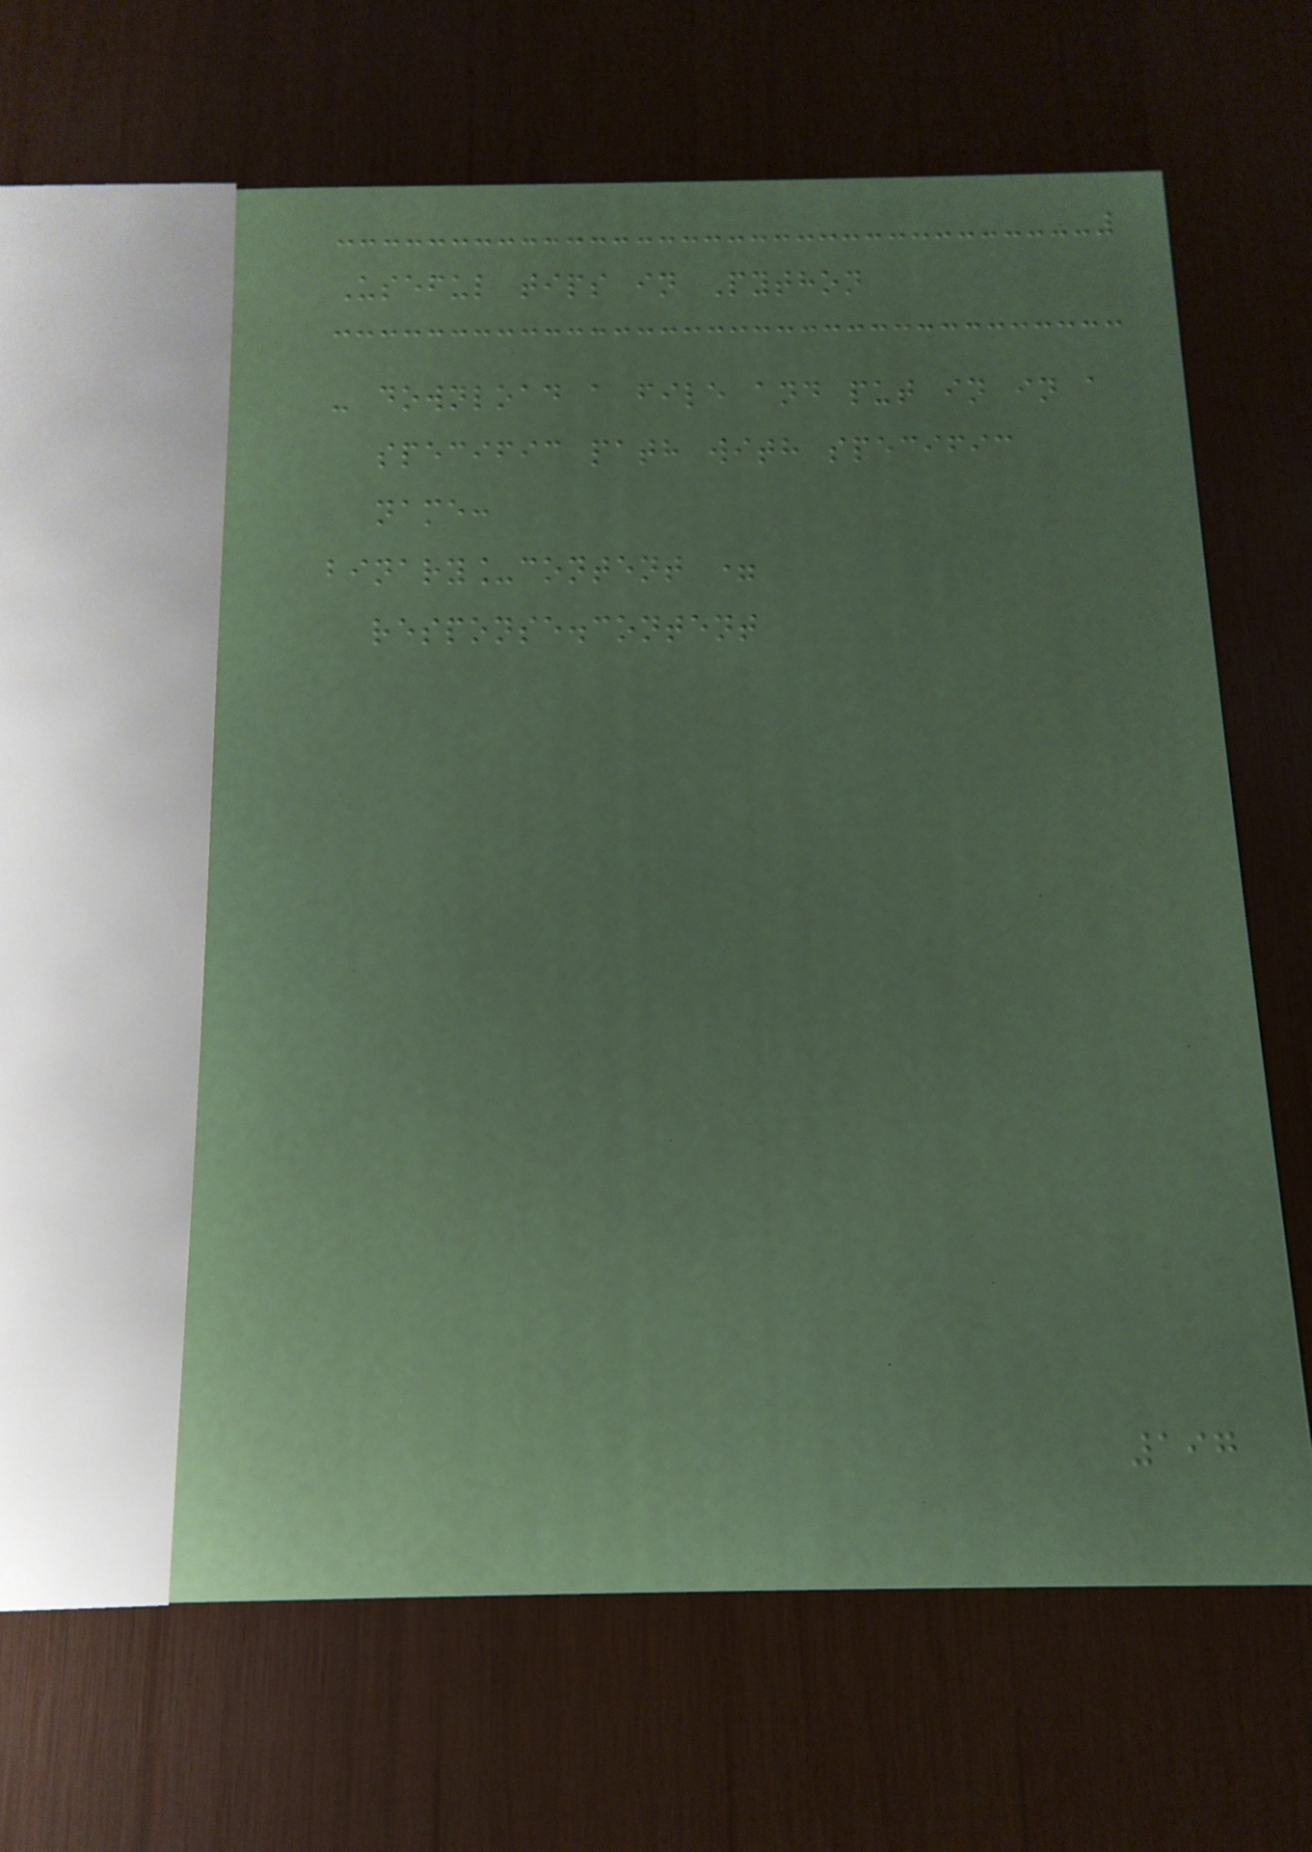Useful tips in Python
- download a file and put in in a
specific path with specific
name:
binary_content =
response.content
197
